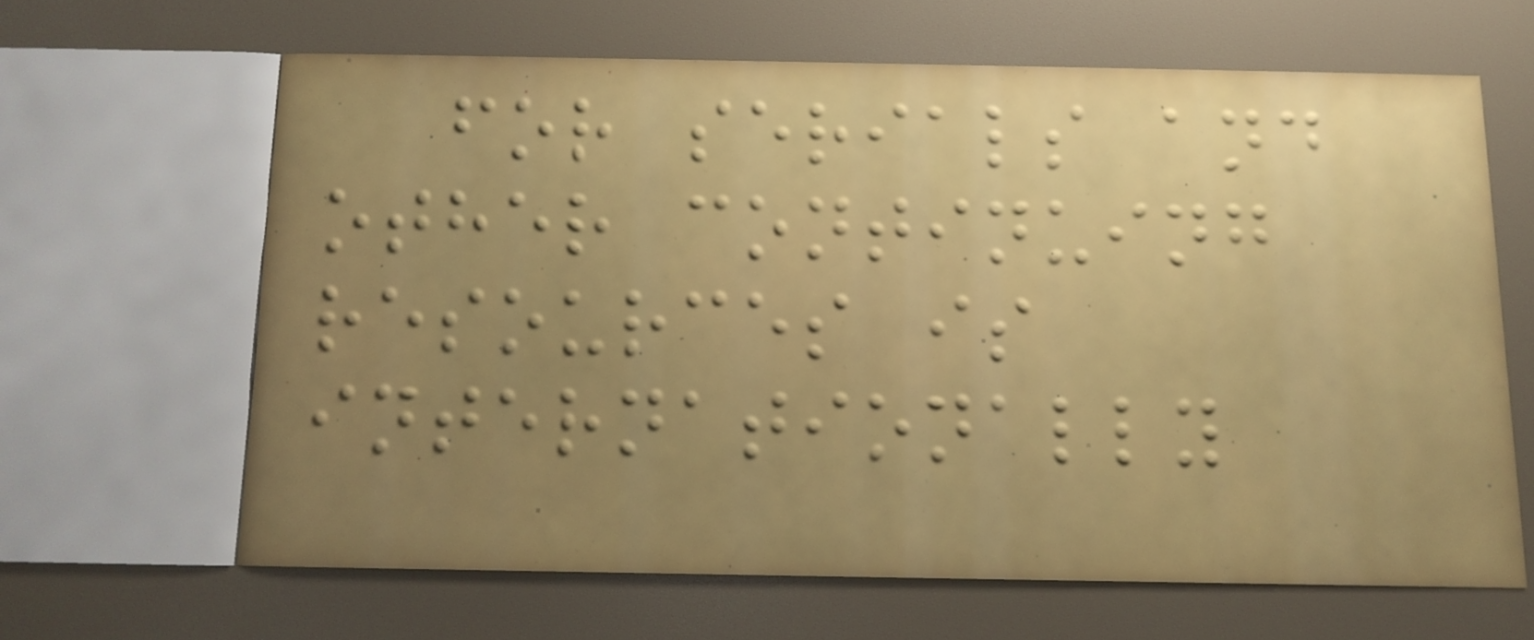for serials and
other continuing
resources is
internationally
